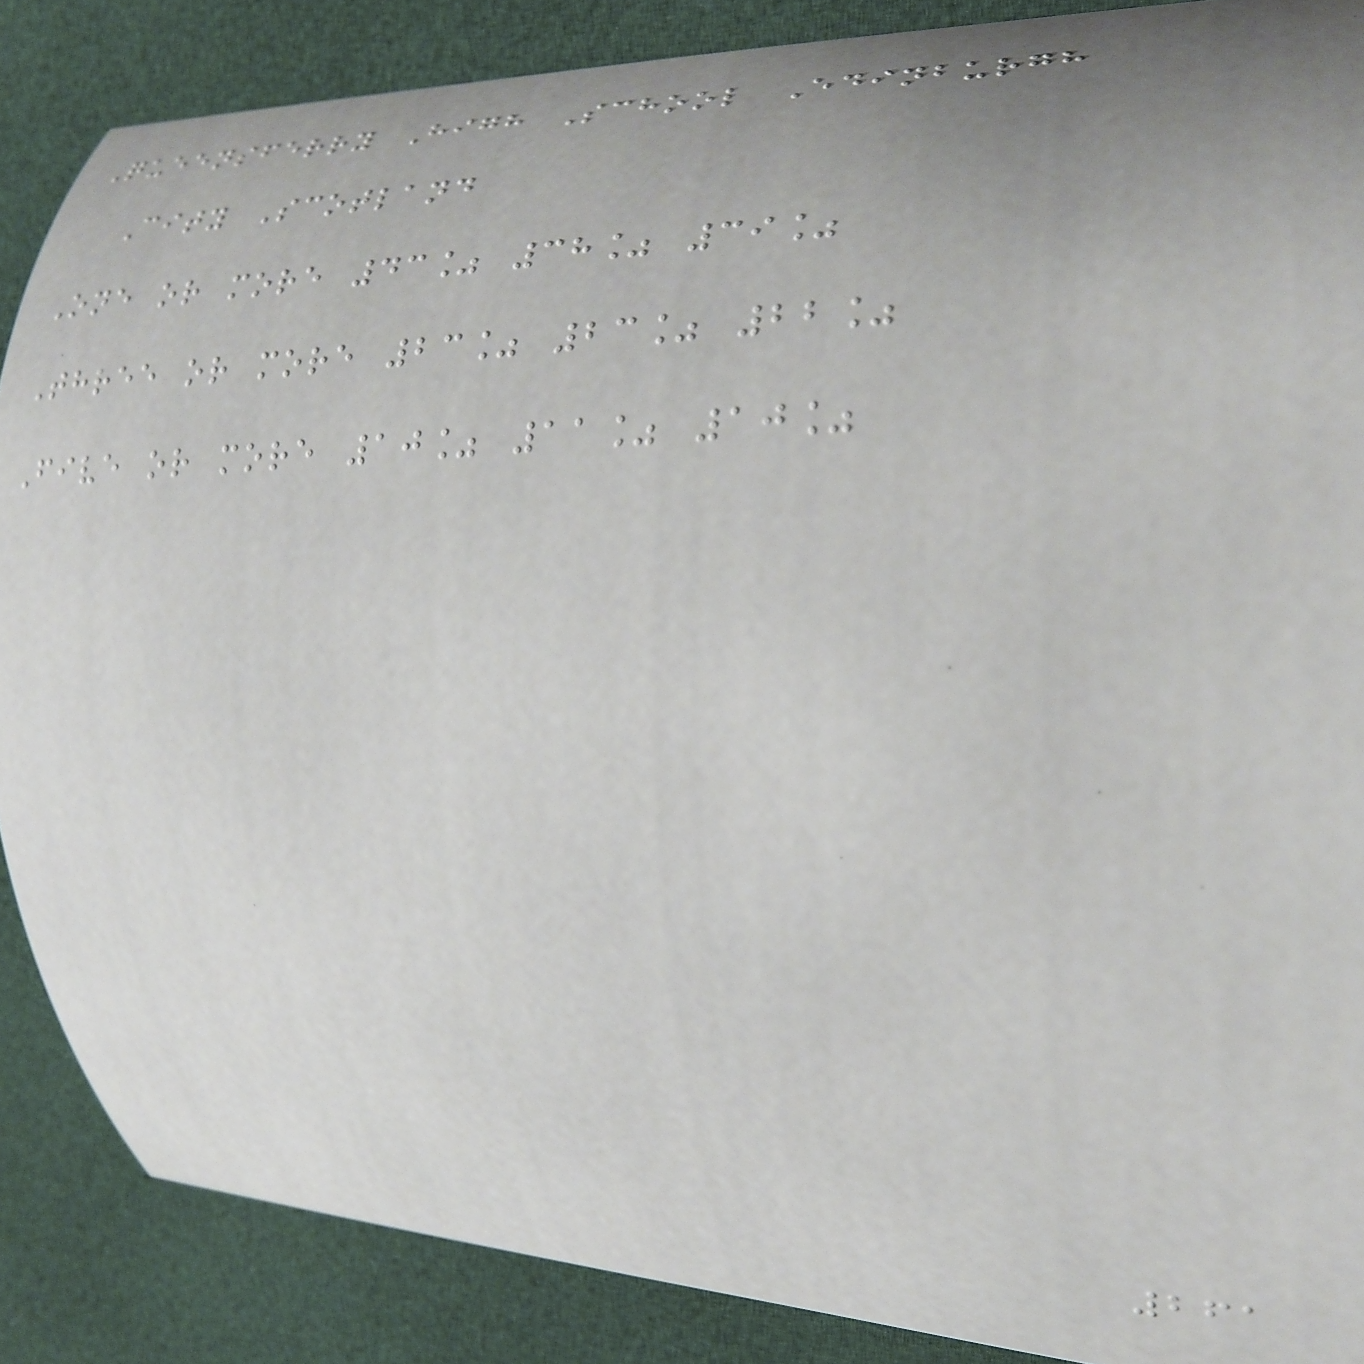Queensferry High School Edinburgh
City Scotland
One or more 43% 38% 39%
Three or more 23% 23% 22%
Five or more 10% 11% 10%
261
